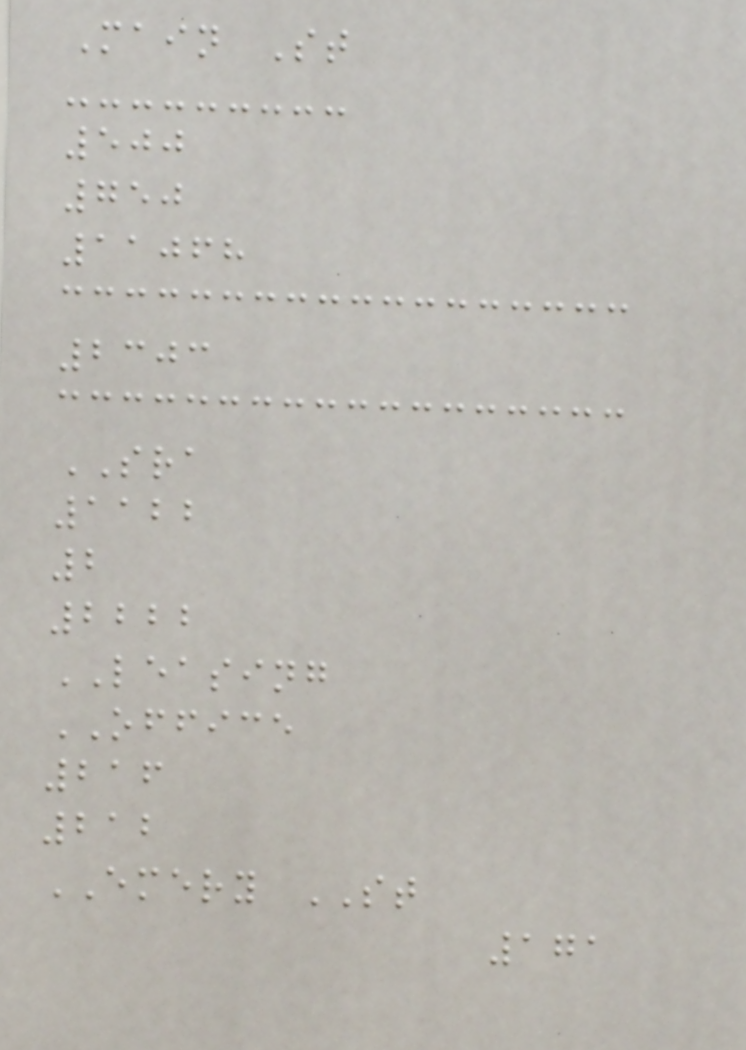Main St
500
750
11068
2303
SRA
1122
2
2222
LEASING
OFFICE
216
212
EMERY ST
171
